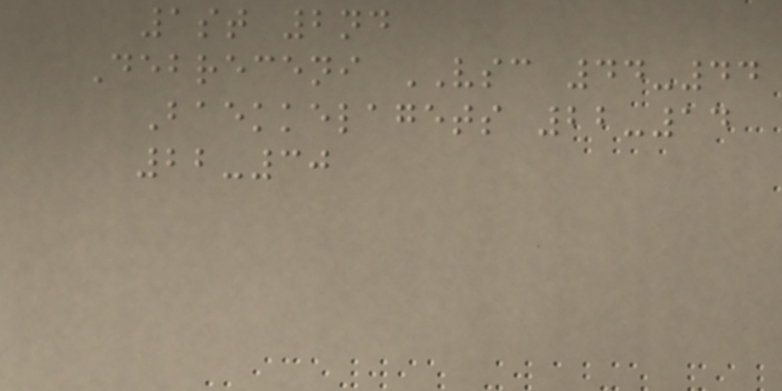1st 2nd
Debreceni VSC 44-44
Baekkelagets 22-14
22-30
